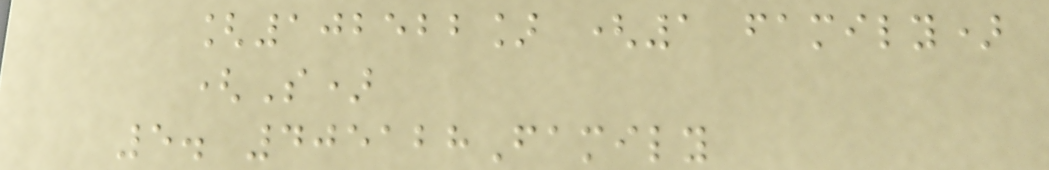[102522] (1 family)
(S)
5. 405128Family
